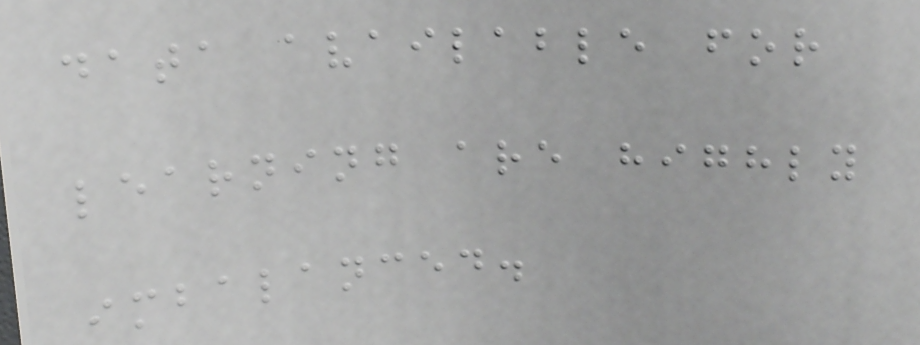data available for
learning are highly
imbalanced.
